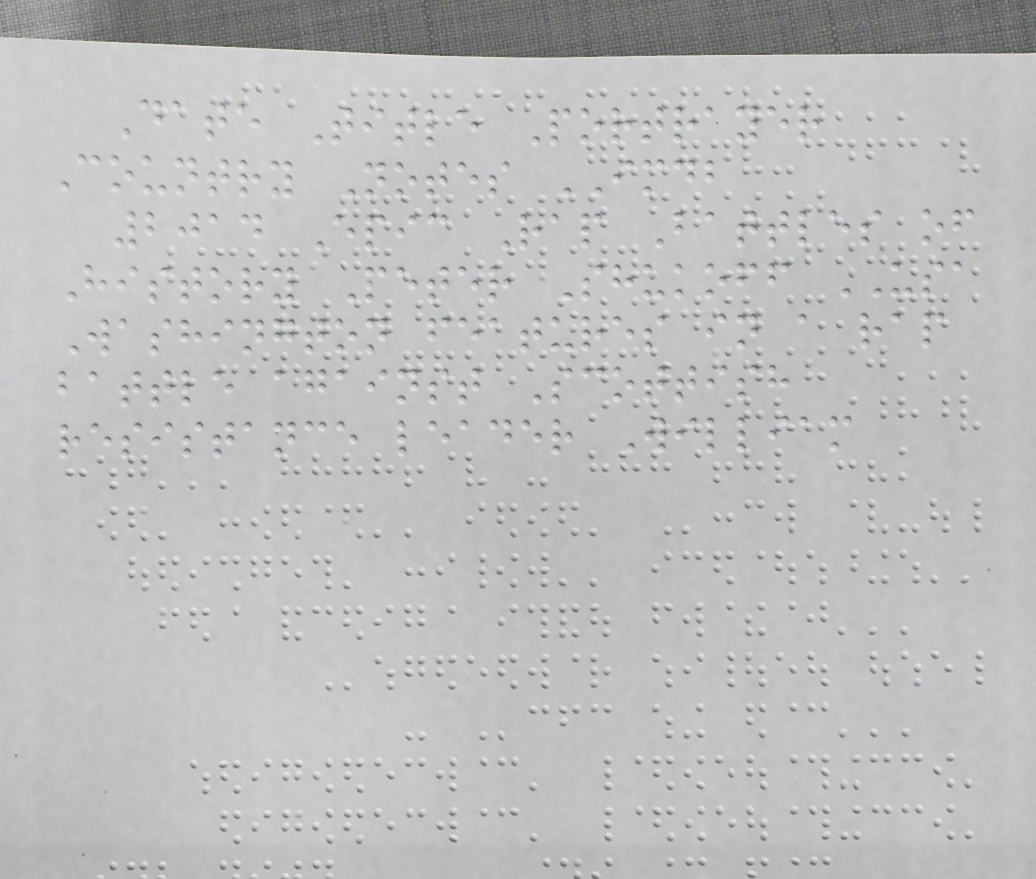Date Title Portrayer
Country Notes IMDB
2014 Epic Rap Battles of
History Peter Shukoff USA
Washington features in a rap
battle against Scottish
resistance leader William
